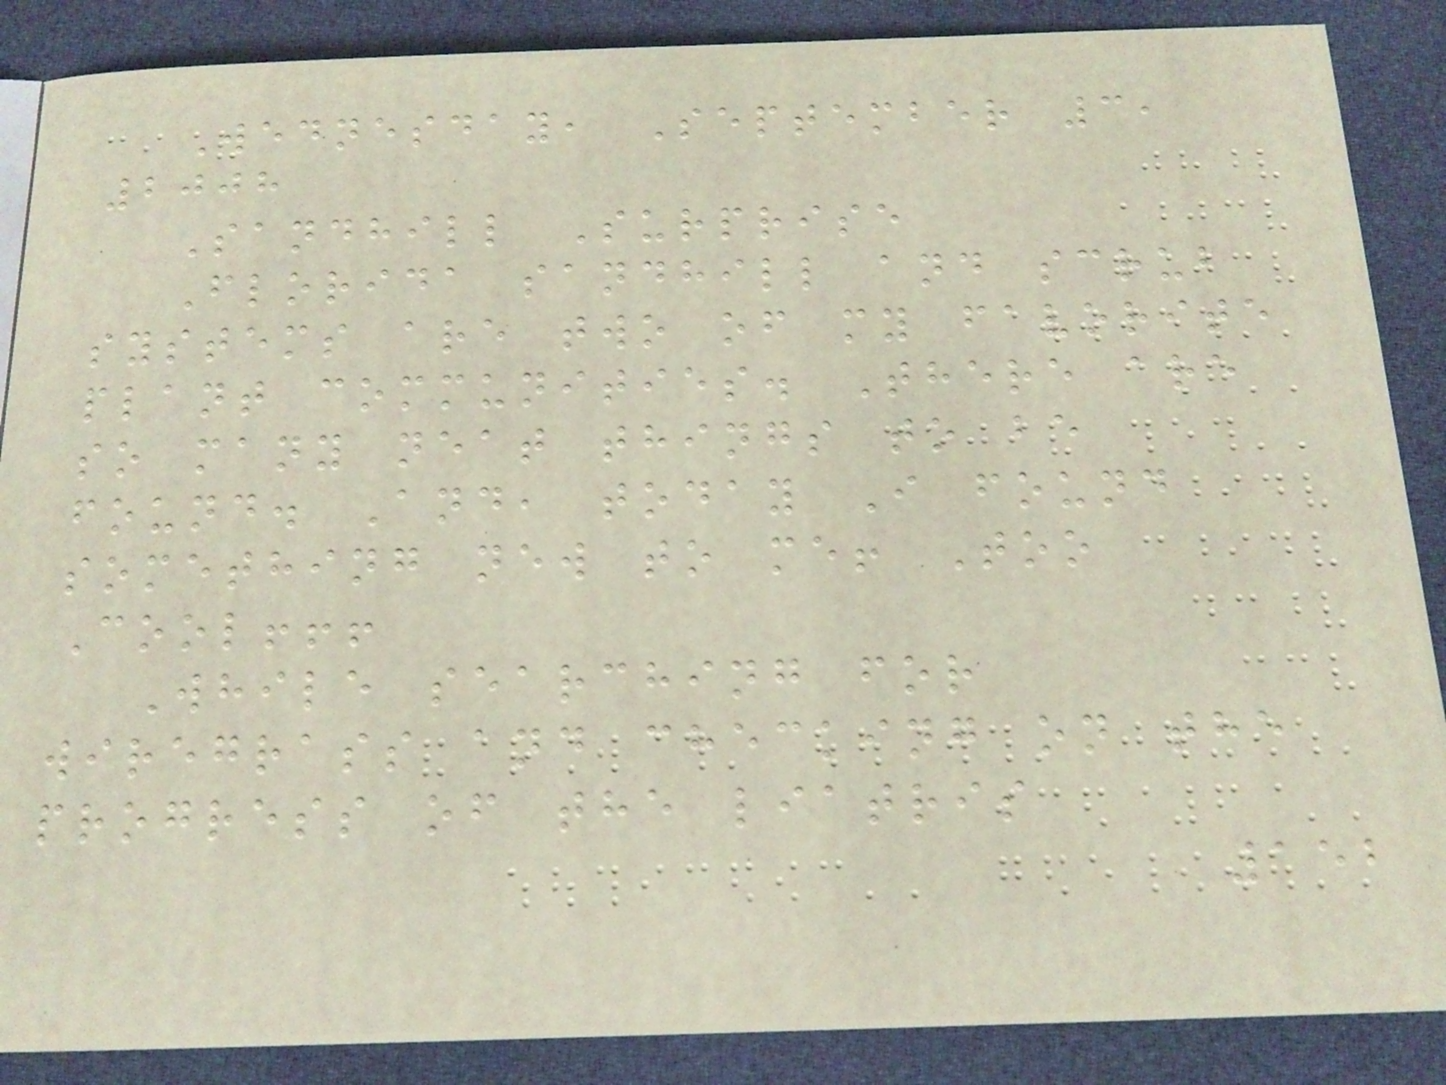Wednesday, September 3,
2008
Sandhill Surprise
Florida sandhill and scrub
systems are two of my favorite
plant communities. There are
so many neat things to be
found. And, today I found
something new to me! Too
Cool!!!
While searching for
wiregrass and checking on the
progress of the liatris
152
